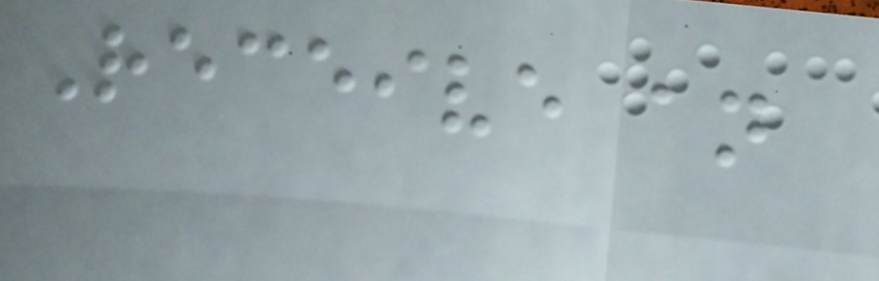Receive an
